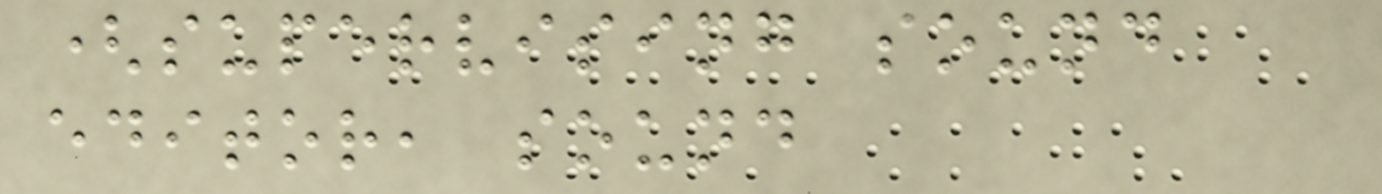(supervising sound
editor, sound
